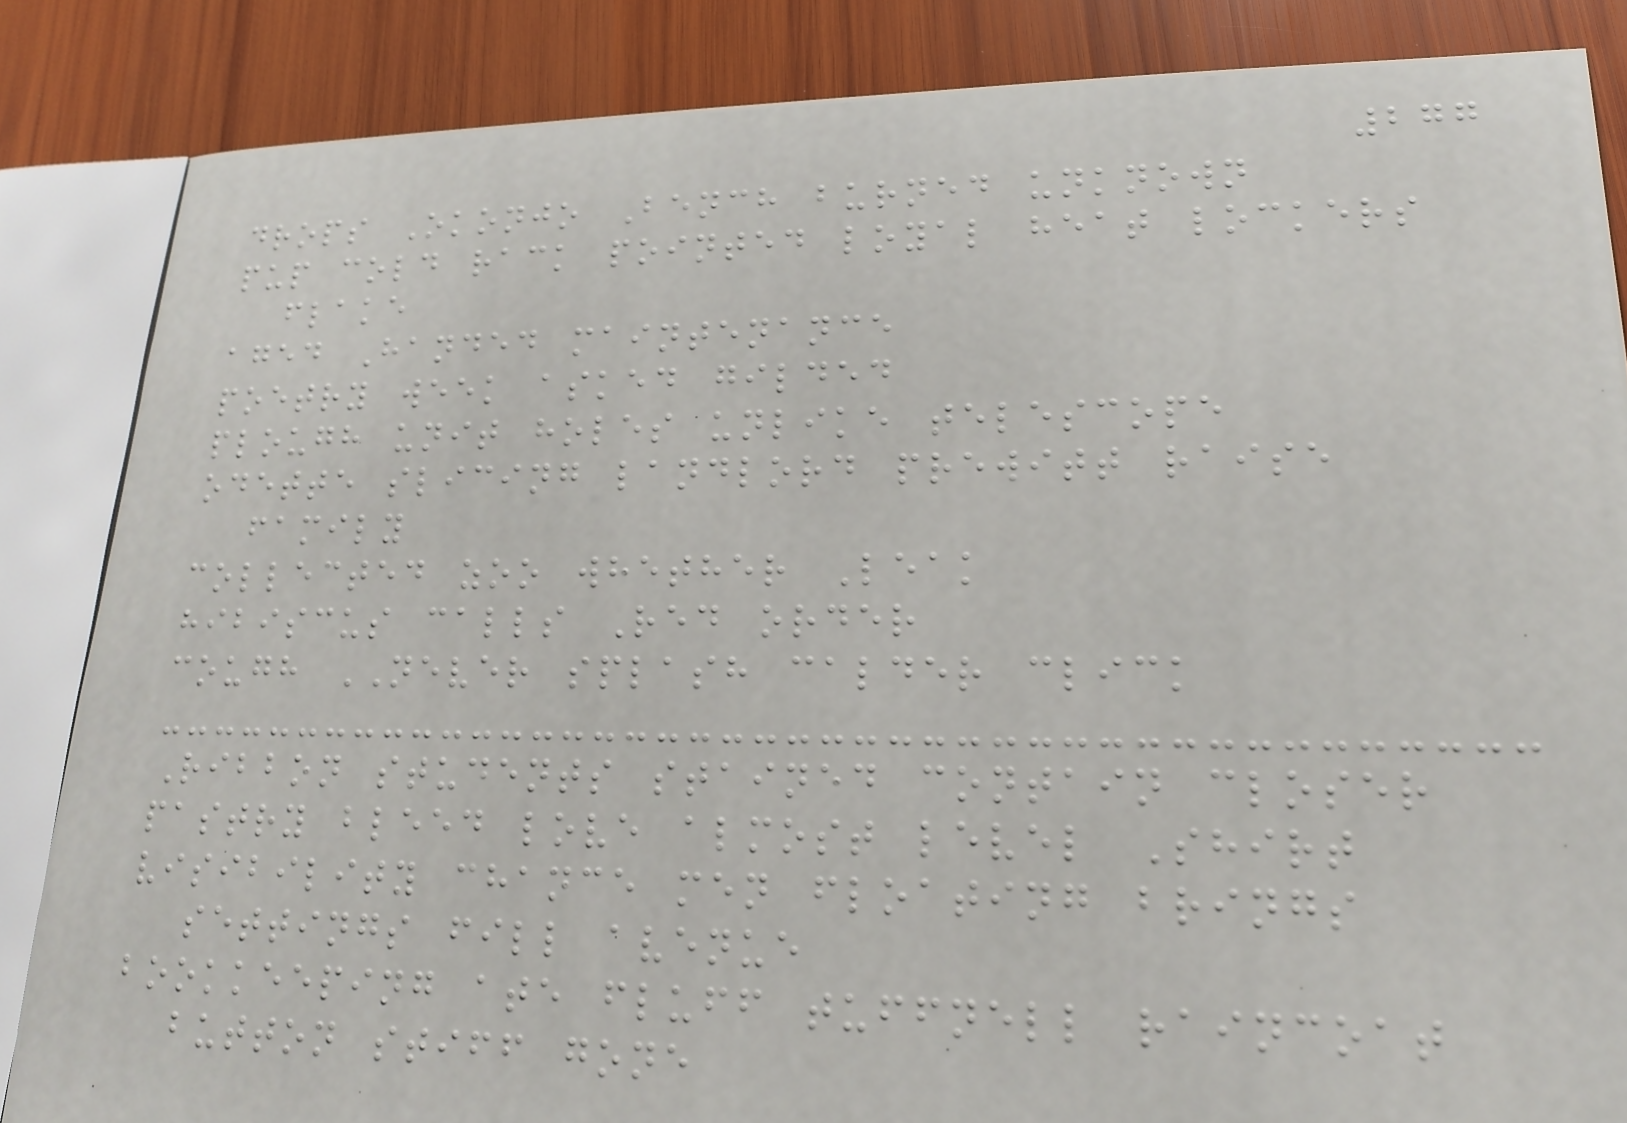277
drops Okonjo Bench burned unknown
pup cold rack pointed loyal heat lockers
flake
aged Handed maintenance
poetry week asked gilded
plough unit holes unlike telescope
odette slicing landlord prewitt raise
family
collected zoo whether Leak
hibiscus calls Red order
cough NEVER splash calder click
Ribbon students stained contain closer
pastry bleed love almost level Shirt
visibility chance men floating brings
settings fill avenue
bookkeeping ate fluff tuffnell raincoat
button stiff gone
